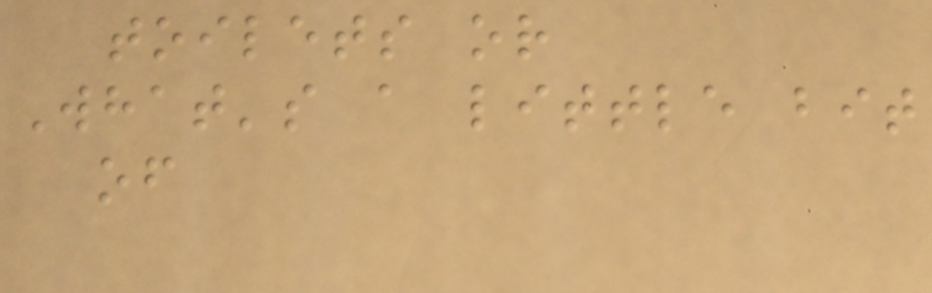toilets or
What's a little bit
of
